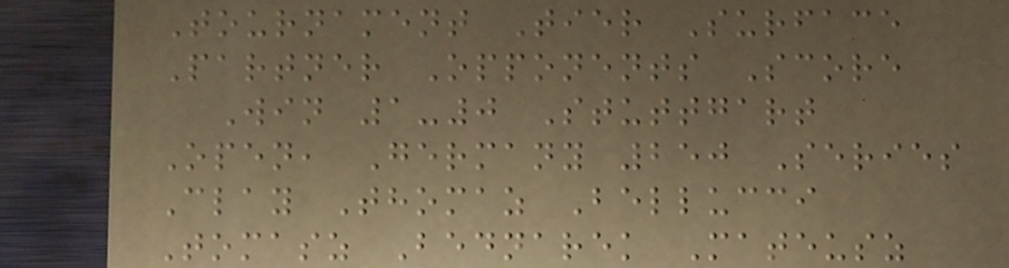Tournament Tier Surface
Partner Opponents Score
Win 1-0 Stuttgart
Open, Germany 250 Series
Clay Thomaz Bellucci
Tomasz Bednarek Mateusz
